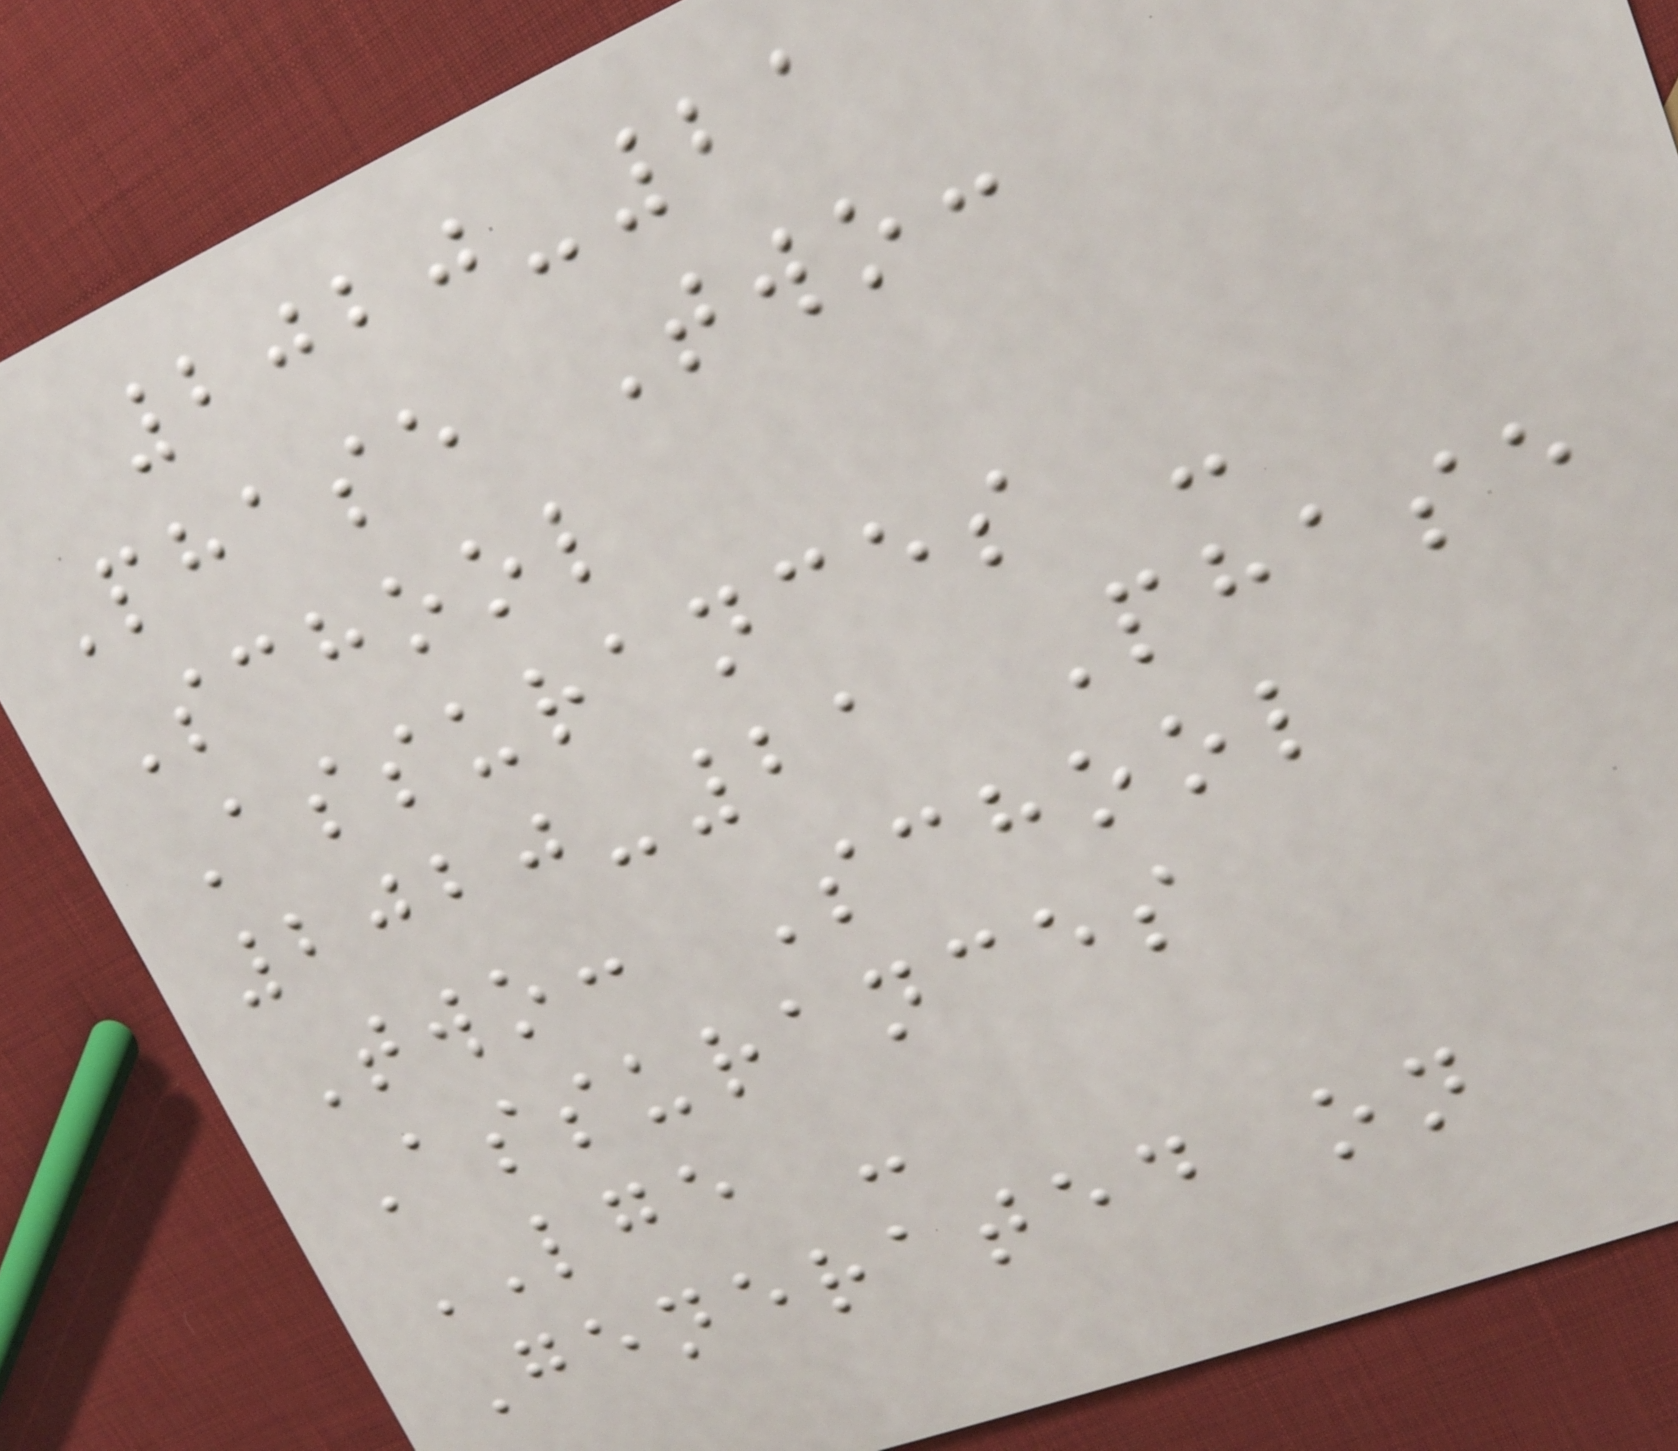2020-21
Phase Two:
School
Assurances -
2020-21 Phase
Two: School
Assurances
LGE -
Generated on
